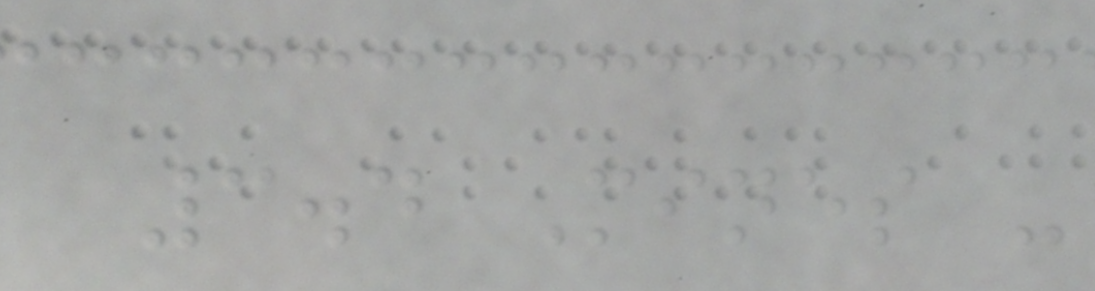3.4 Mines -
